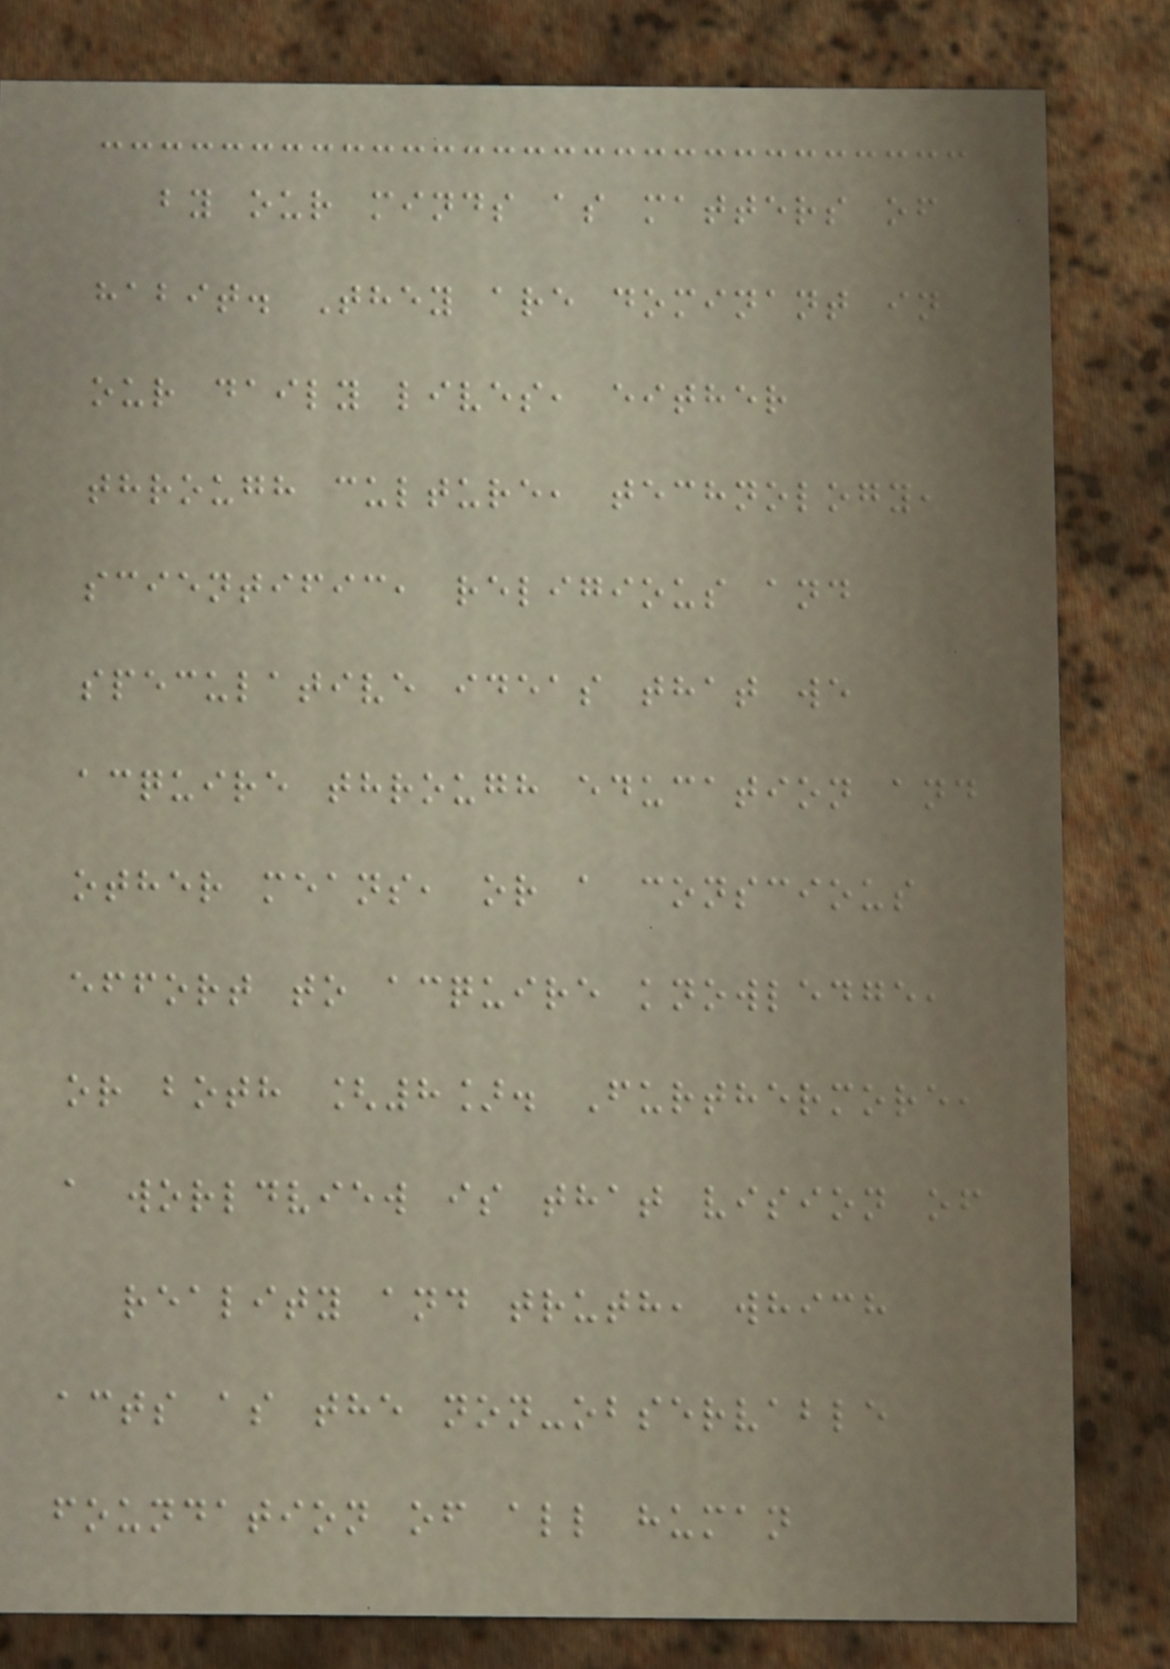by our minds as matters of
habit. They are dominant in
our daily lives, either
through culture, technology,
scientific, religious and
speculative ideas that we
acquire through education and
other means, or a conscious
effort to acquire knowledge,
or both [8]. Furthermore,
a worldview is that vision of
reality and truth, which
acts as the non-observable
foundation of all human
